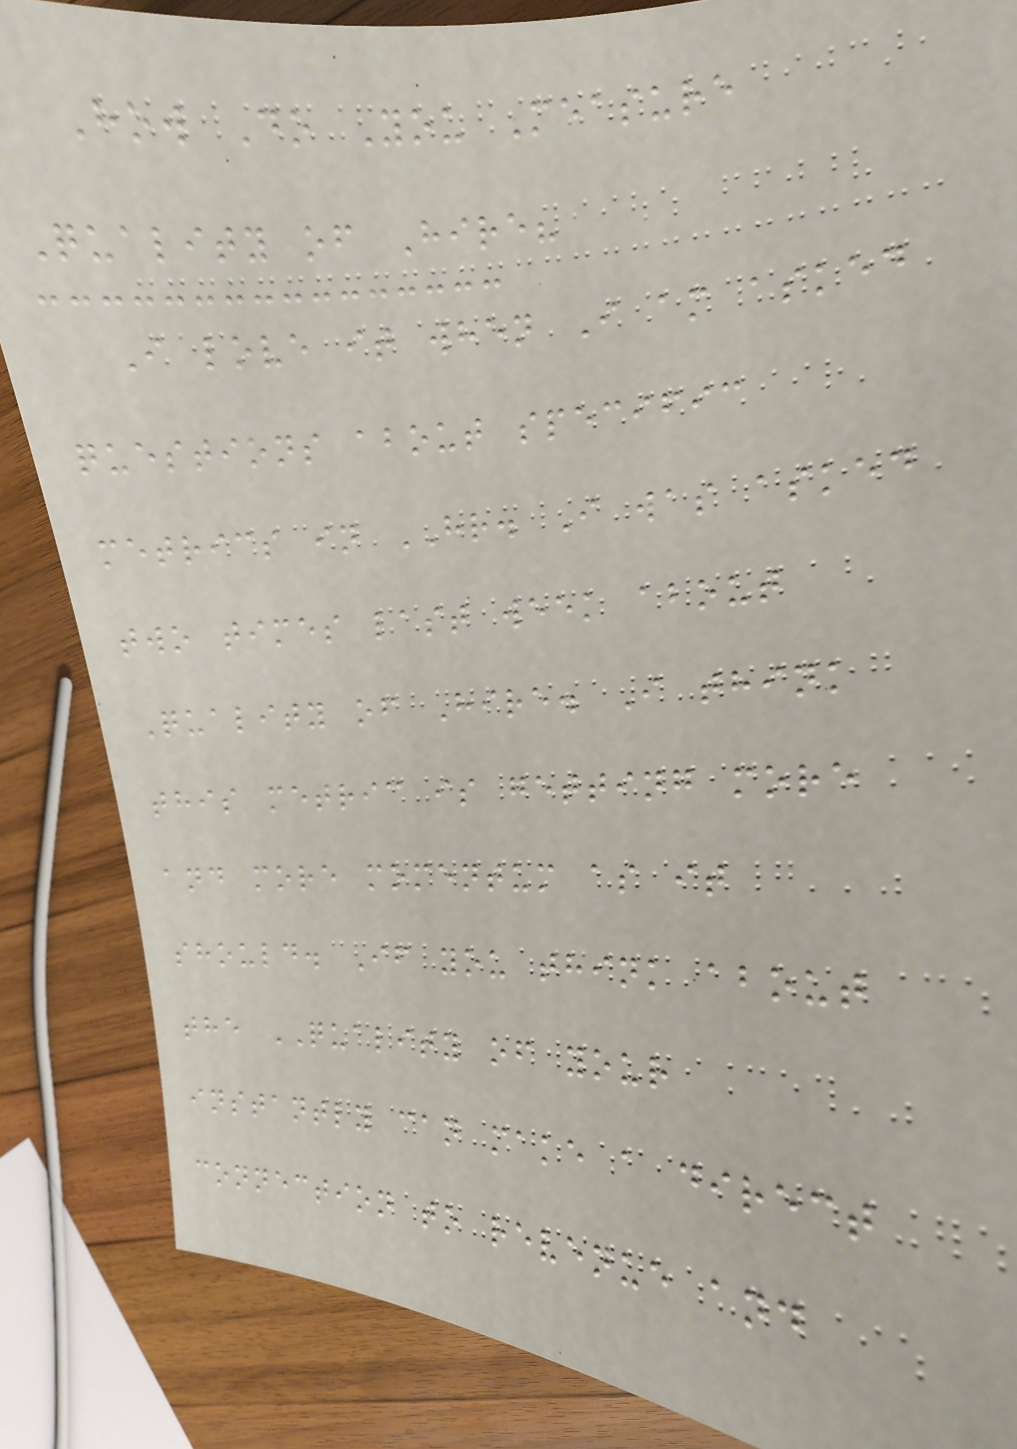How Do You Measure
Quality of Hire?
I love it when I am asked
questions about specific
metrics in HR. I was asked
two times last week about
Quality of Hire. I think
this metric is getting more
and more momentum as it
should. If you think about
the QUALITY of your
instantly can make a direct
connection to revenue and
